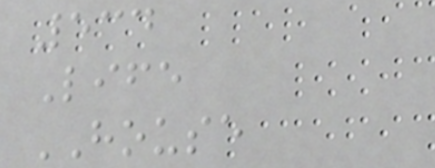534
Life
HOUSE
